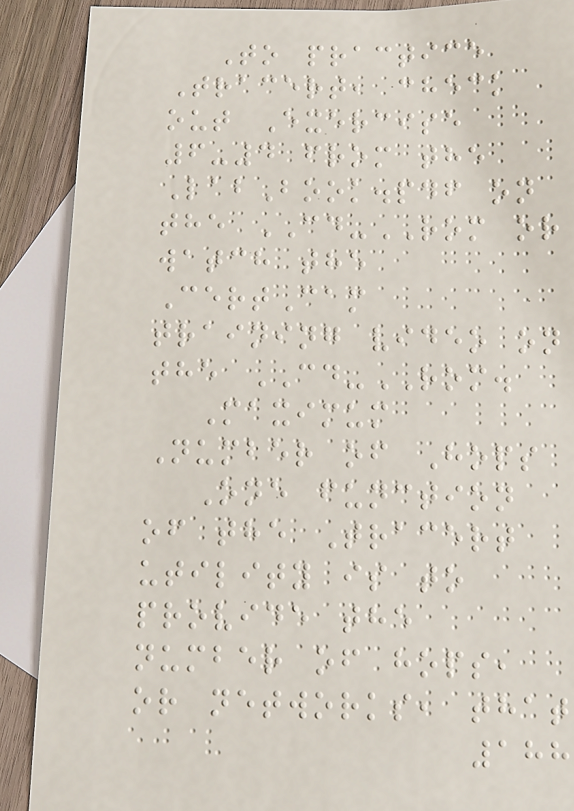To practice
Tracert, check
out Exercise
6-4 from the
LabBook.pdf on
the CD-ROM or
watch the
CertCam
training video on
the CD-ROM.
Maximum
Number of Hops
One function
of the Tracert
utility is to
provide the
number of hops,
or networks, that
188
